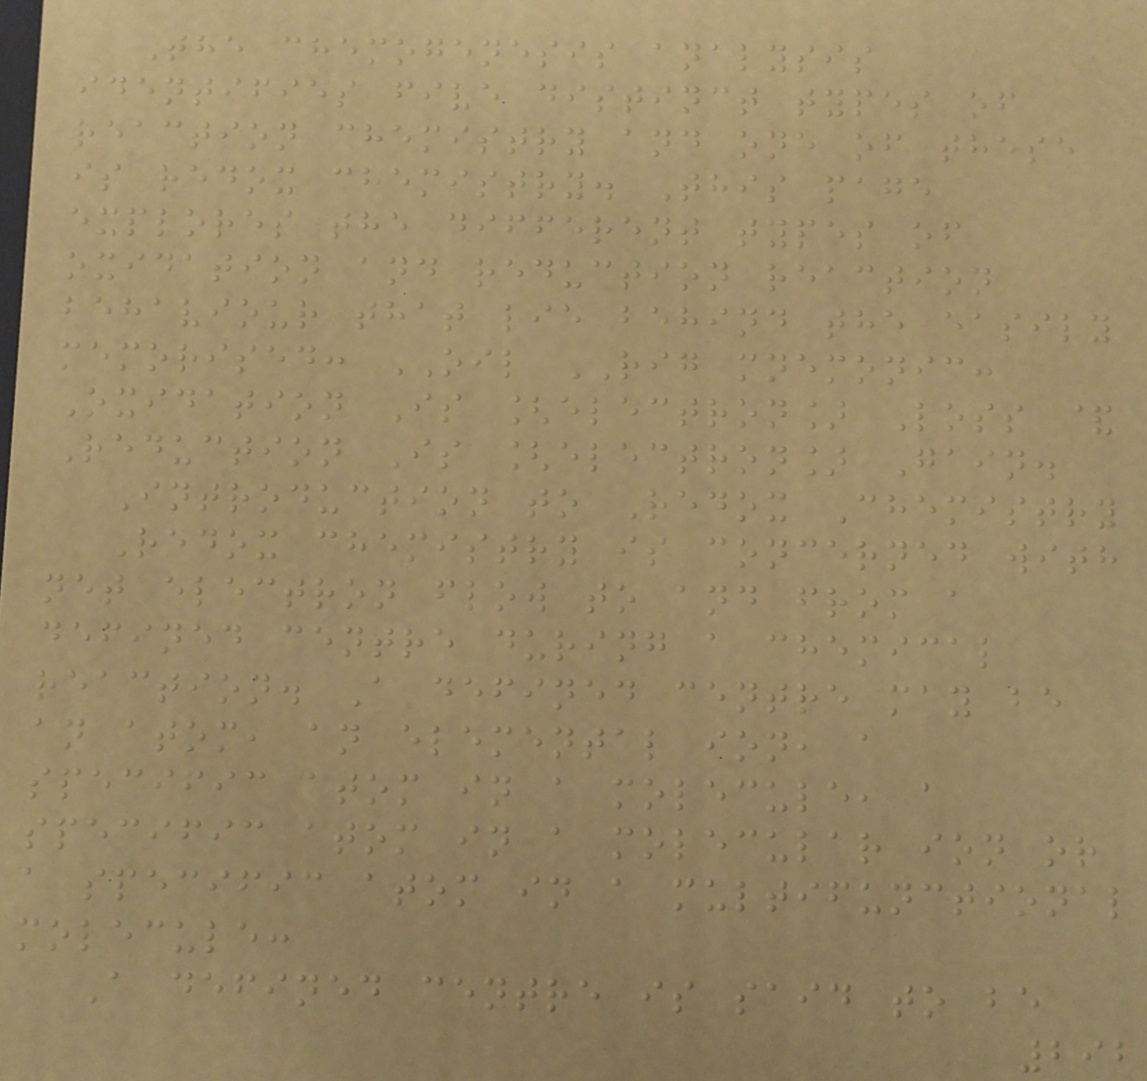The chemogenesis analysis
identifies five distinct types of
reaction chemistry and one of these
is redox chemistry. This page
explores the different types of
oxidation and reduction reaction
behaviour that lie behind the easily
memorised: OIL RIG mnemonic:
Oxidation Is [electron] Loss &
Reduction Is [electron] Gain.
Introduction to Redox Chemistry
Redox chemistry is concerned with
net electron flow to and from a
defined centre during a chemical
reaction. A defined centre may be
an atom, an elemental ion, a
specific atom in a molecule, a
specific atom in a molecular ion or
a specific atom in a multifunctional
molecule:
A defined centre is said to be
292
